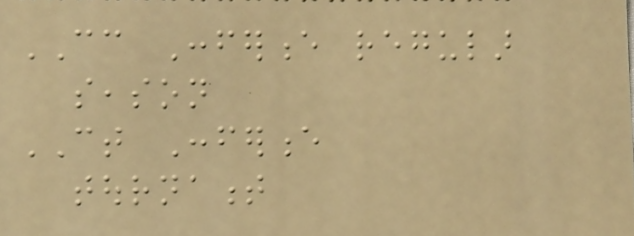CC Conference regular
season
CT Conference
tournament
